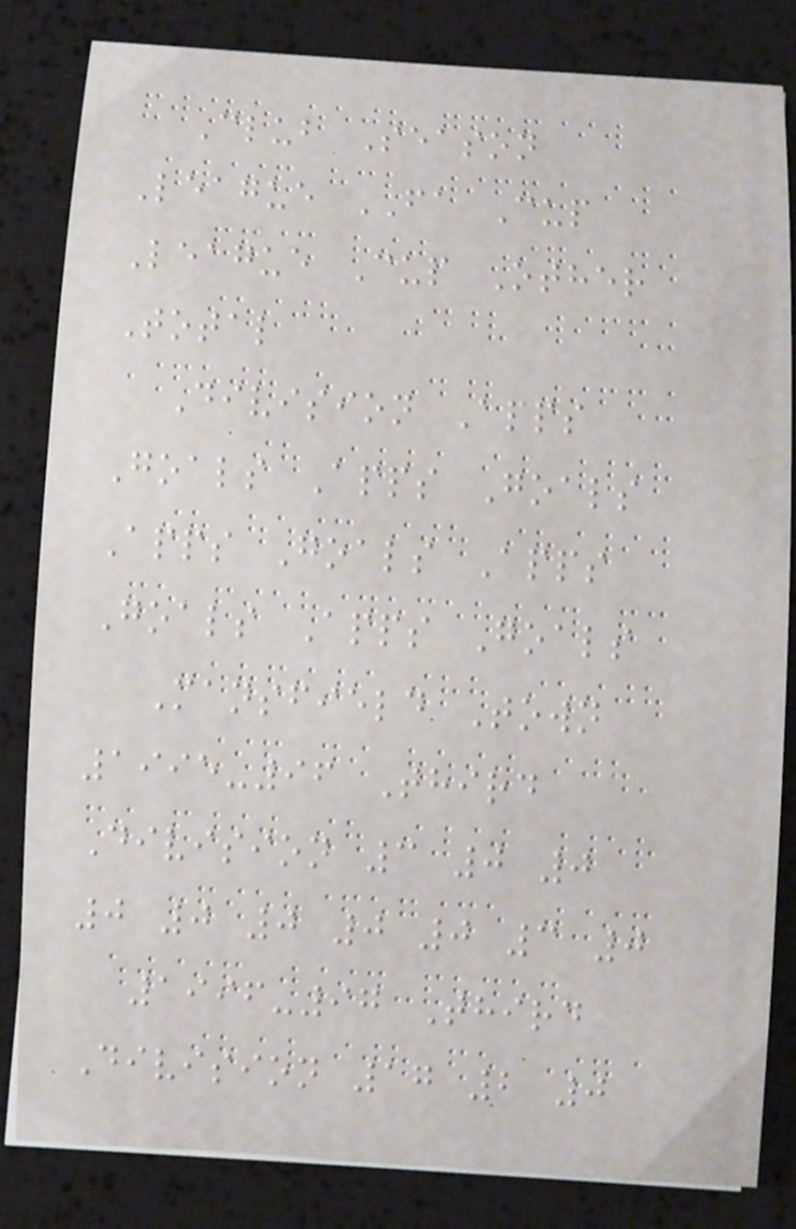Club Season
League FA Cup
League Cup Other
Total
Division Apps
Goals Apps Goals
Apps Goals Apps
Goals Apps Goals
Mansfield Town
1995-96 Third
Division 3 0 0
0 0 0 0 0 3 0
1996-97 Third
Division 17 2 0
